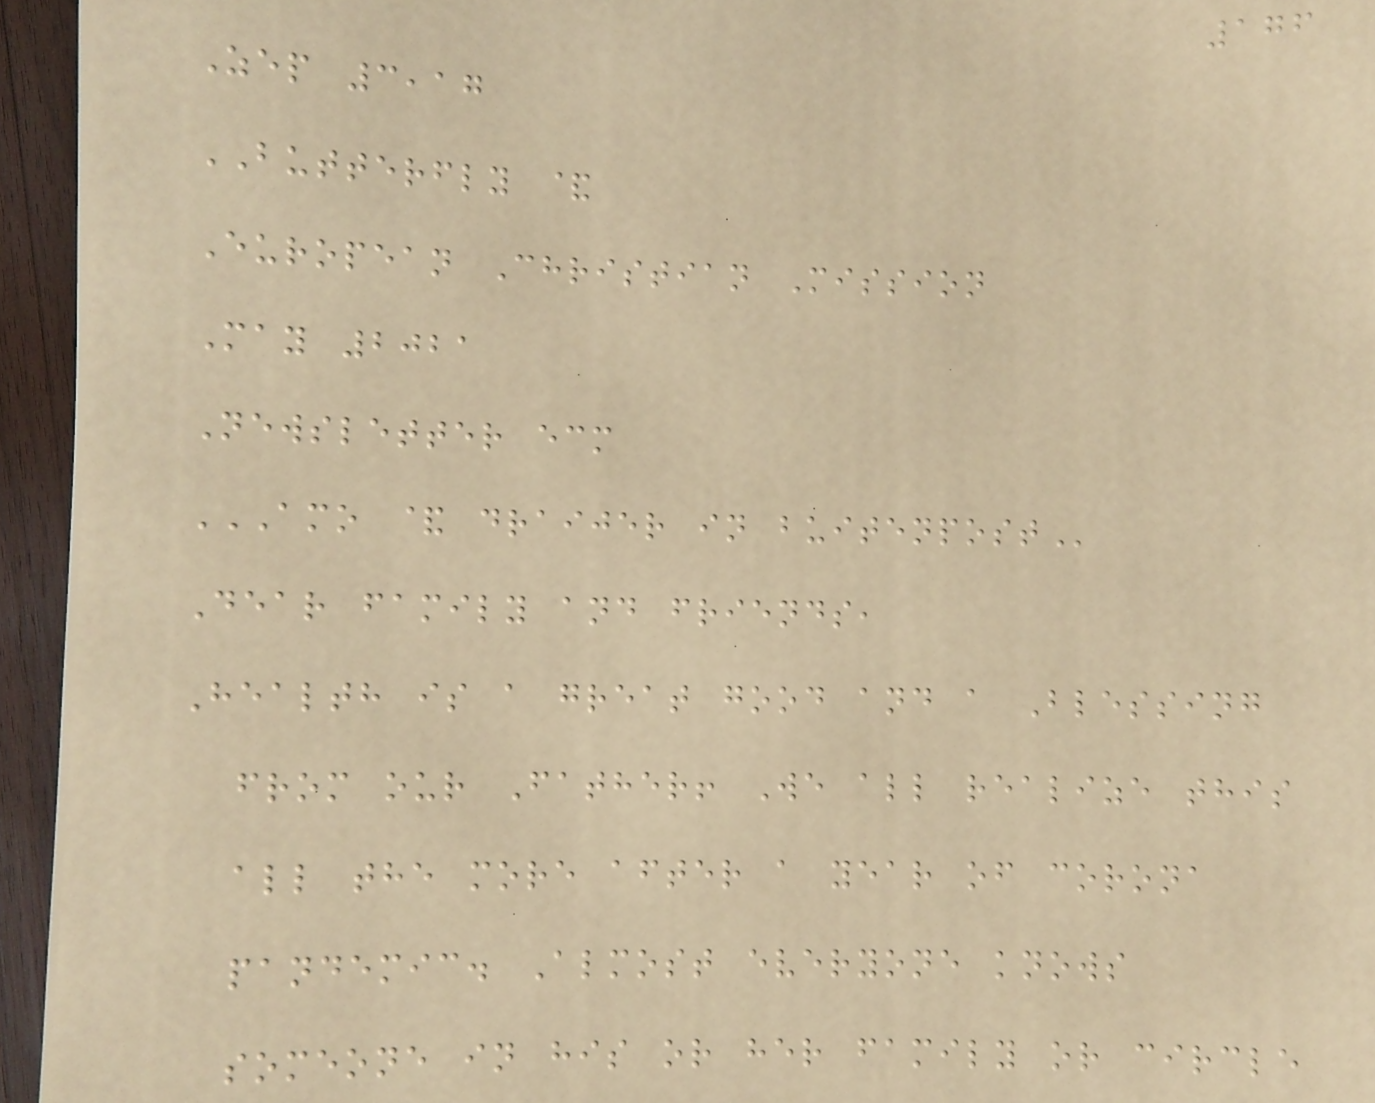176
Zep 3,17
BUTTERFLY &
European Christian Mission
May 2021
Newsletter ecm
AMO & DRAIJER IN BUITENPOST
Dear family and friends,
Health is a great good and a Blessing
from our Father! We all realize this
all the more after a year of corona
pandemic. Almost everyone knows
someone in his or her family or circle
